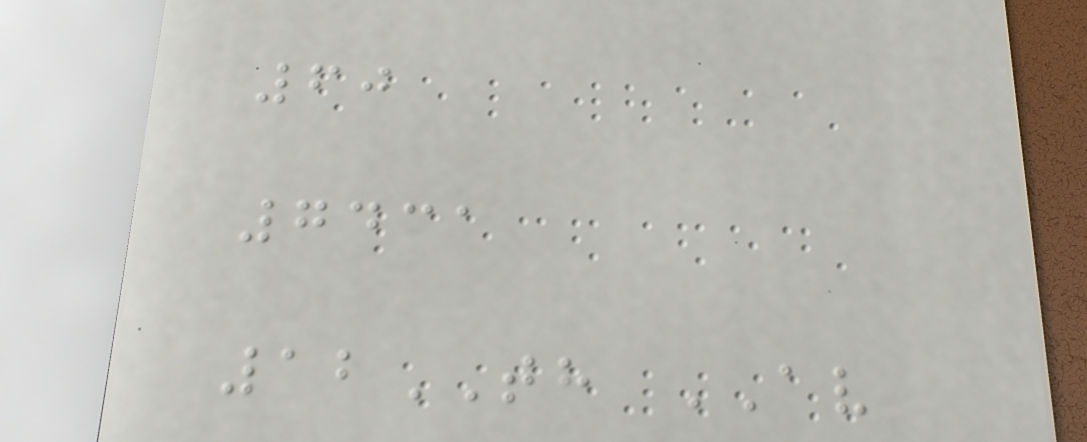60
7431
12TH AV
